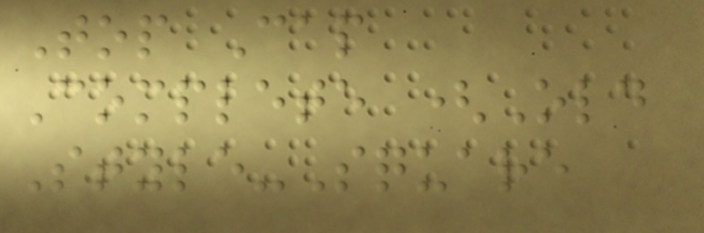Top Cap
Complete (Old
Style-Square
